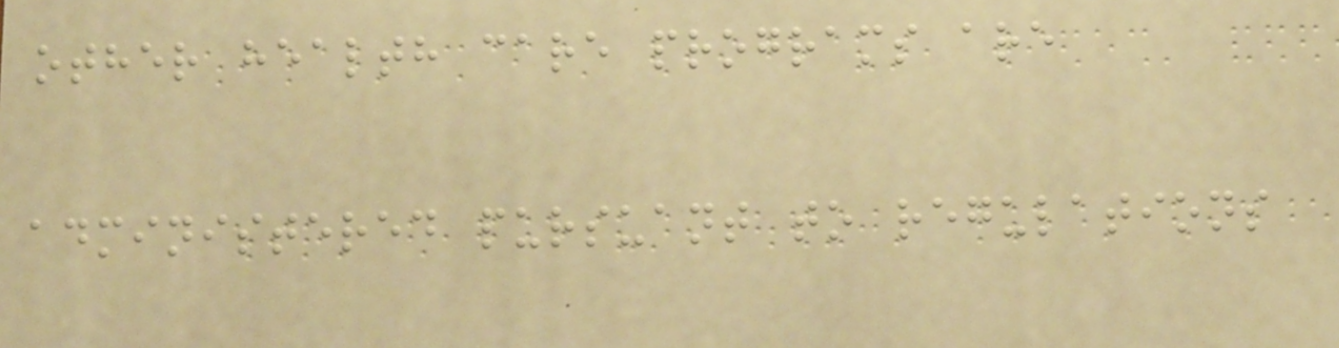other health care programs are
administered pursuant to regulations
